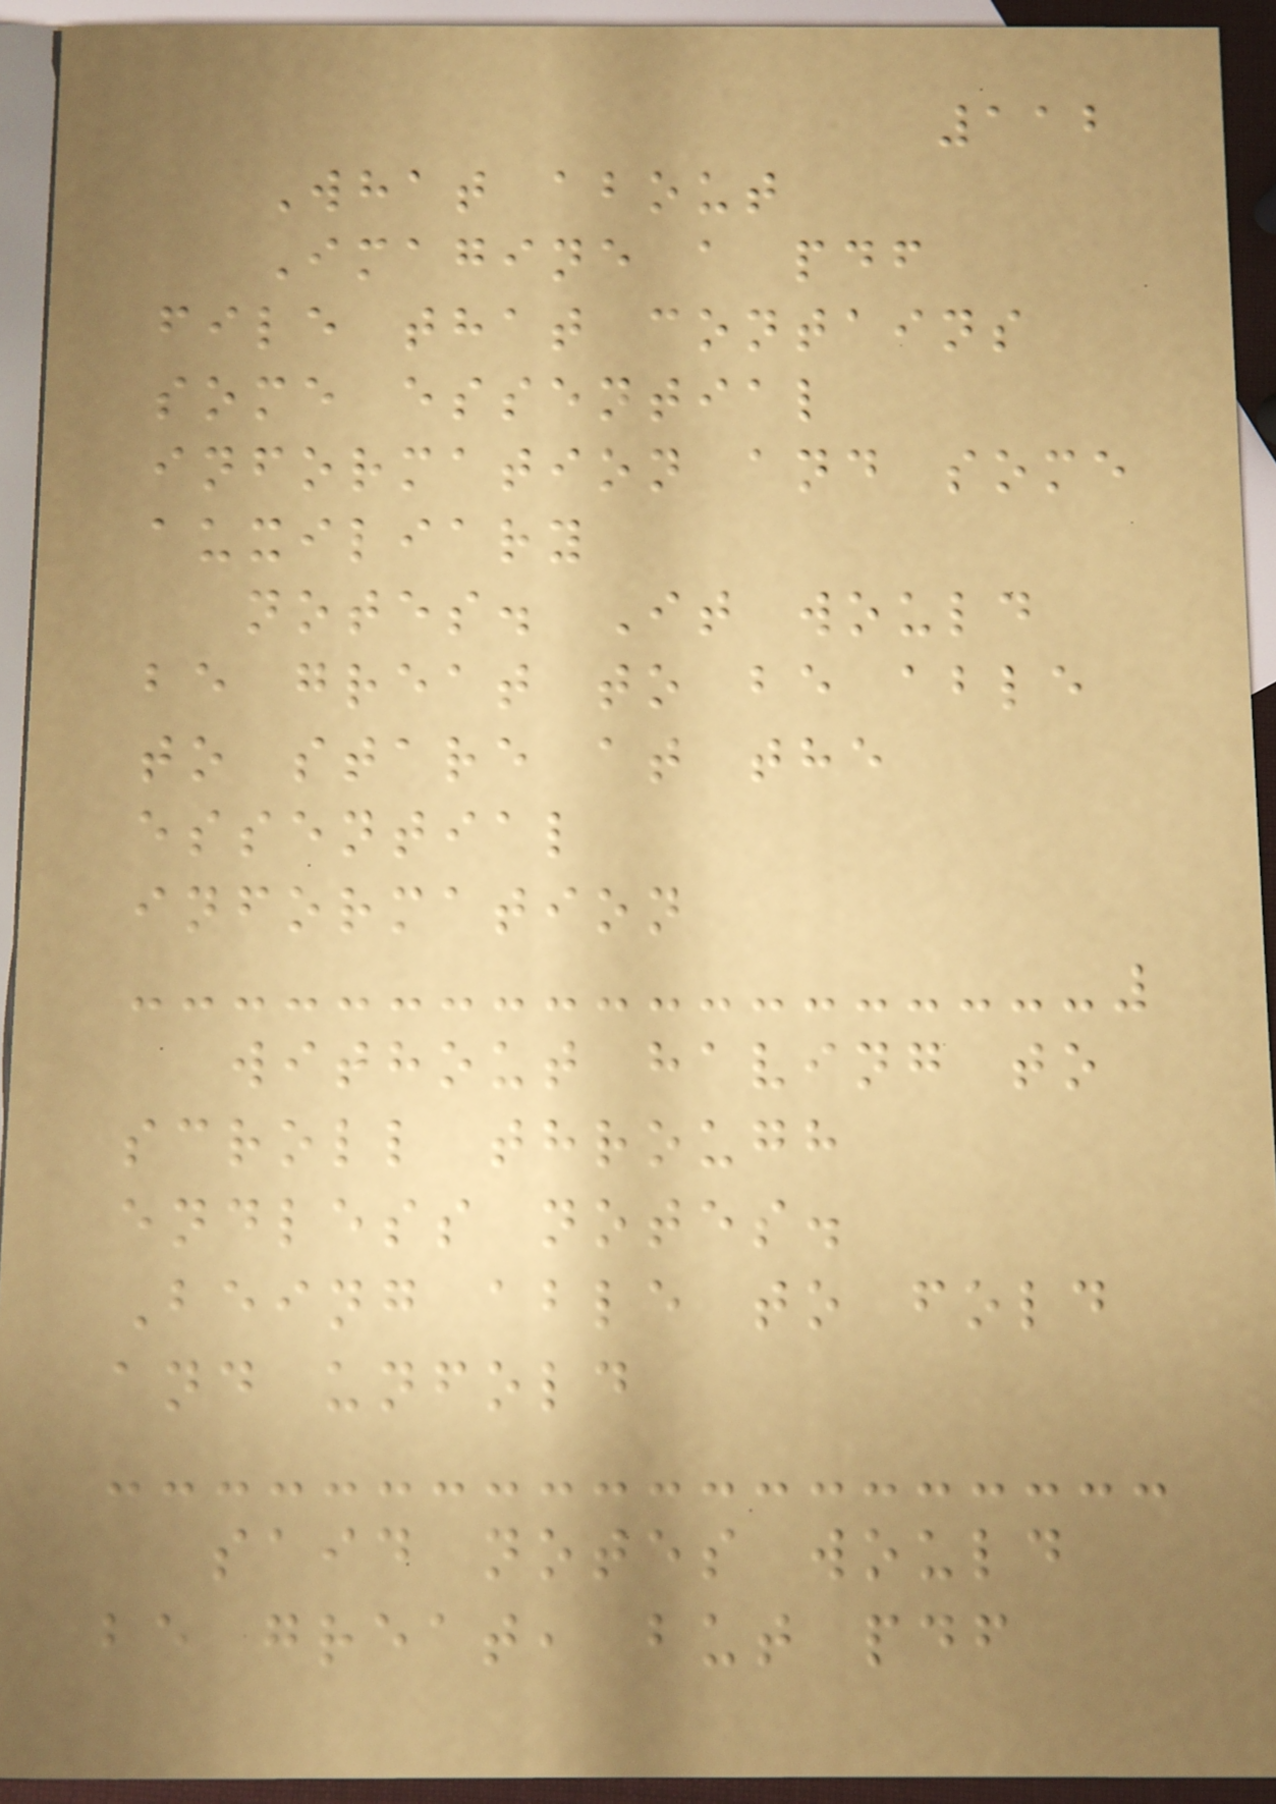112
What about
Imagine a pdf
file that contains
some essential
information and some
auxiliary
notes. It would
be great to be able
to stare at the
essential
information
without having to
scroll through
endless notes.
Being able to fold
and unfold
said notes would
be great, but pdf
